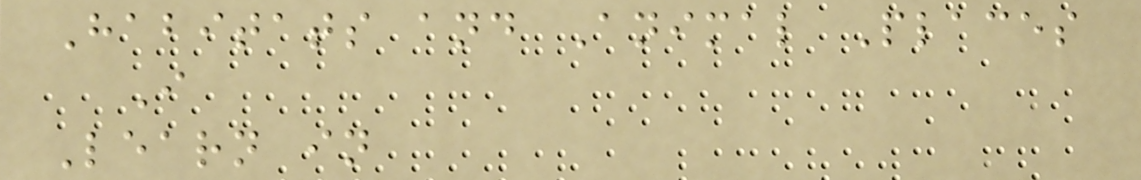Habitats and Animal Places
I
Learn in
